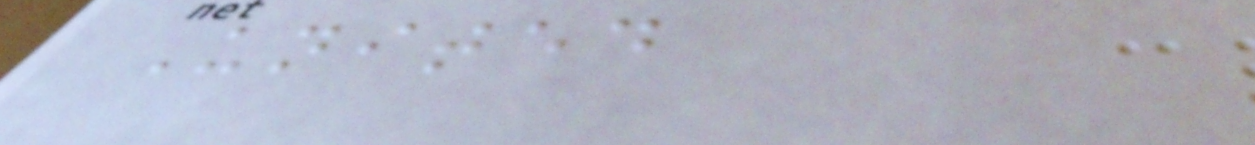United
